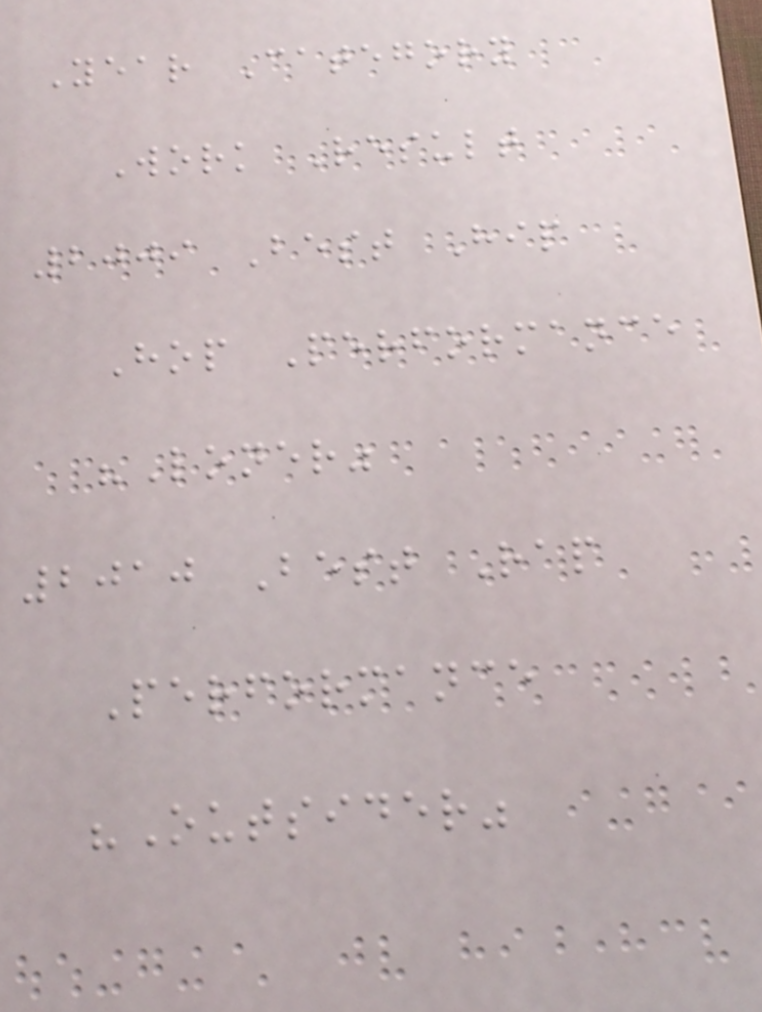Year Category
Work Result
2009 Best Hip
Hop Performance
"Loner"
2010 Best Rap
Performance
"Outsider"
